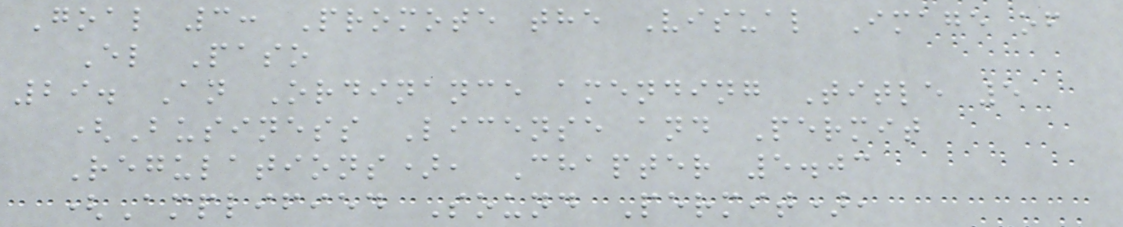Goal 3: Promote the Visual Image of
El Paso
29. An Ordinance amending Title 5
(Business License and Permit
Regulations), Chapter 5.03
(Amplified Sound Permit),
